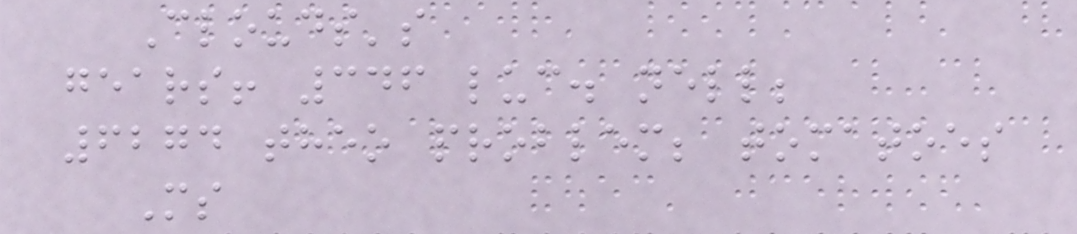Clouds's
gears! 346 luc. nell;
6274 theo problem; tomatoes
Ms
